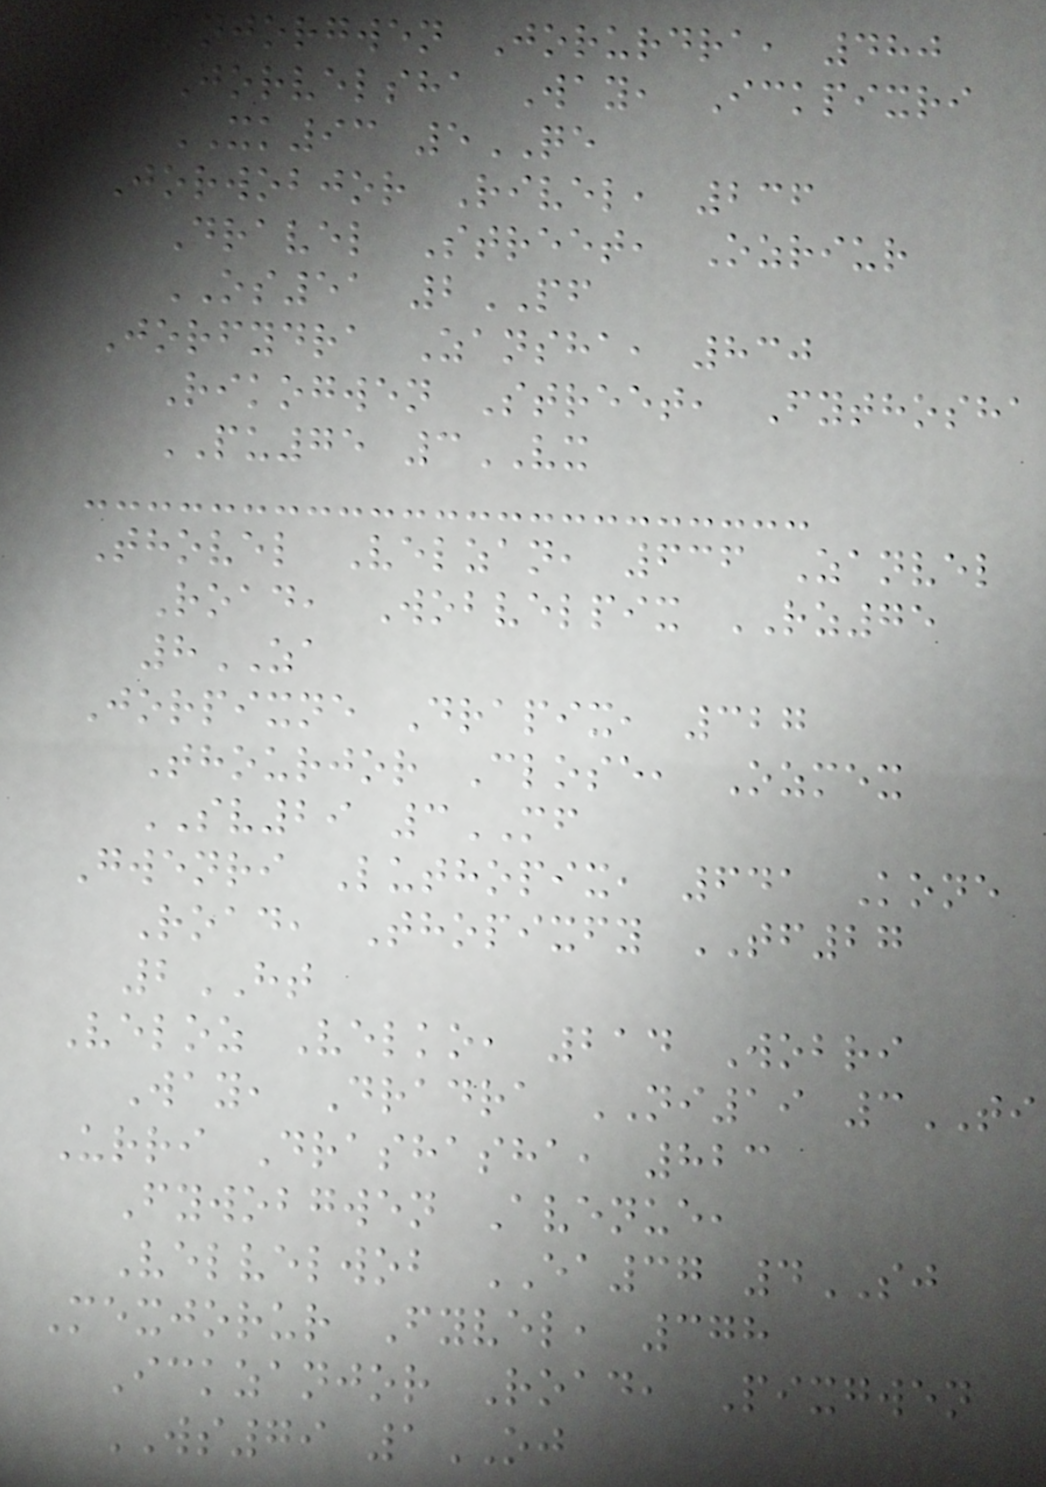Zanjorgwen Jorurdra, 480
Jorvelsha Way, Ickpixri
XK93 5QE
Jorwobjor Rivel, 236
Dravel Street, Ozriur
OS51 2PF
Jorfydra Zansha, 830
Rikogwen Street, Fythosha
PU75 3VX
Thovel Velzan, 636 Zanvel
Road, Wobvelpix RZ75
8ZA
Jorpixne Drapix, 327
Thourjor Close, Ozmex
SV29 3MF
Gwenri Luthopix, 641 Kone
Road, Thopixfy TF27
2HT
Veloz Velko, 214 Wobri
Way, Dradra NI19 3TI
Urri Drashasha, 823
Fywobgwen Avenue,
Velvelwob EA37 4SJ
Mexjorur Fyvel, 378
Ickzanjor Road, Pixgwen
WS79 1OJ
